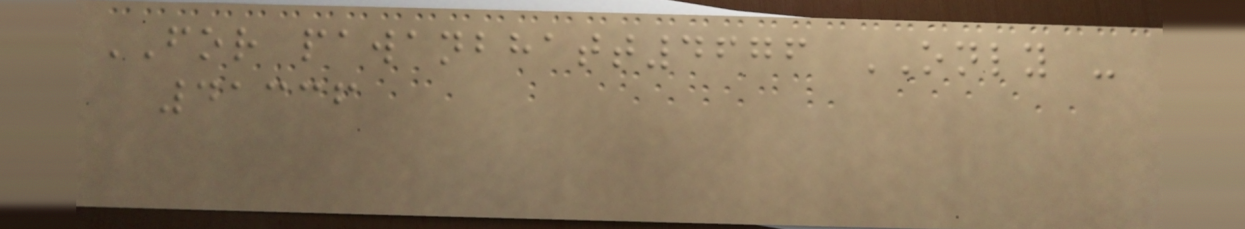FOR pawanbhatt4676 ONLY -
41336
